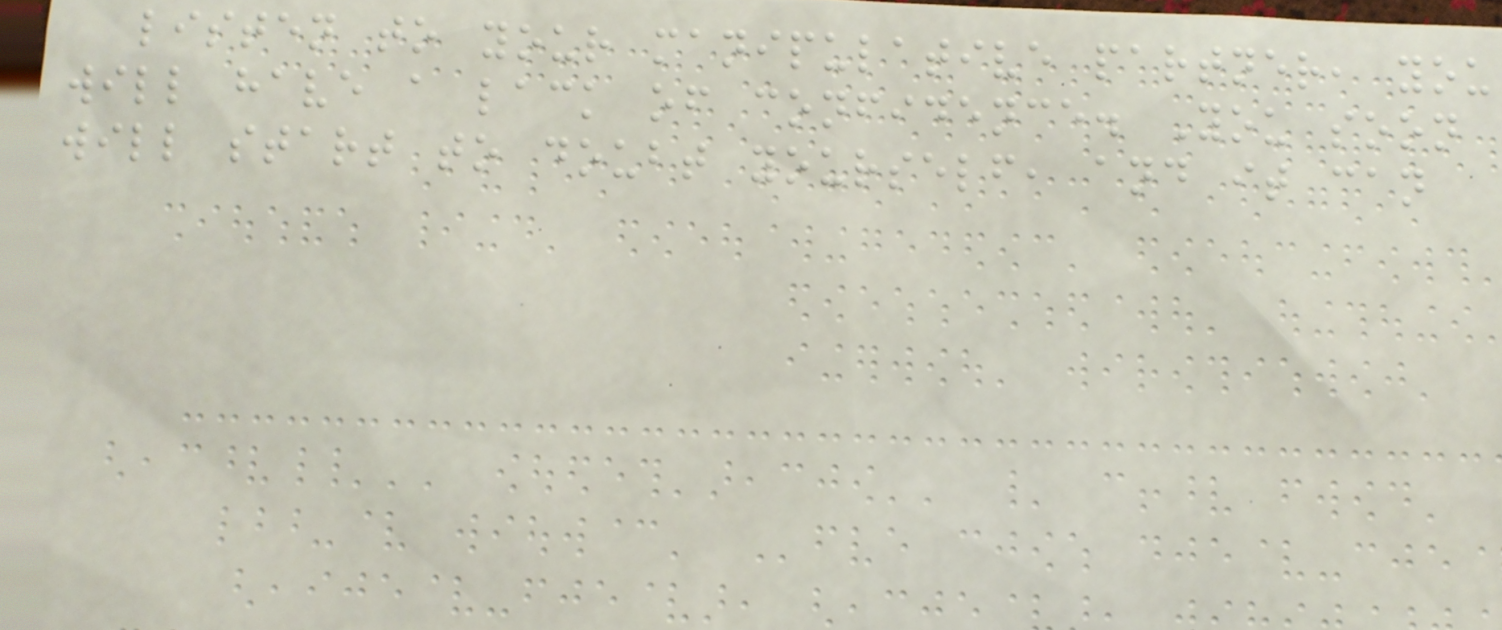listen to your manipulative partner, you
will have a lack of confidence. You soon
will start to doubt yourself, and it can
